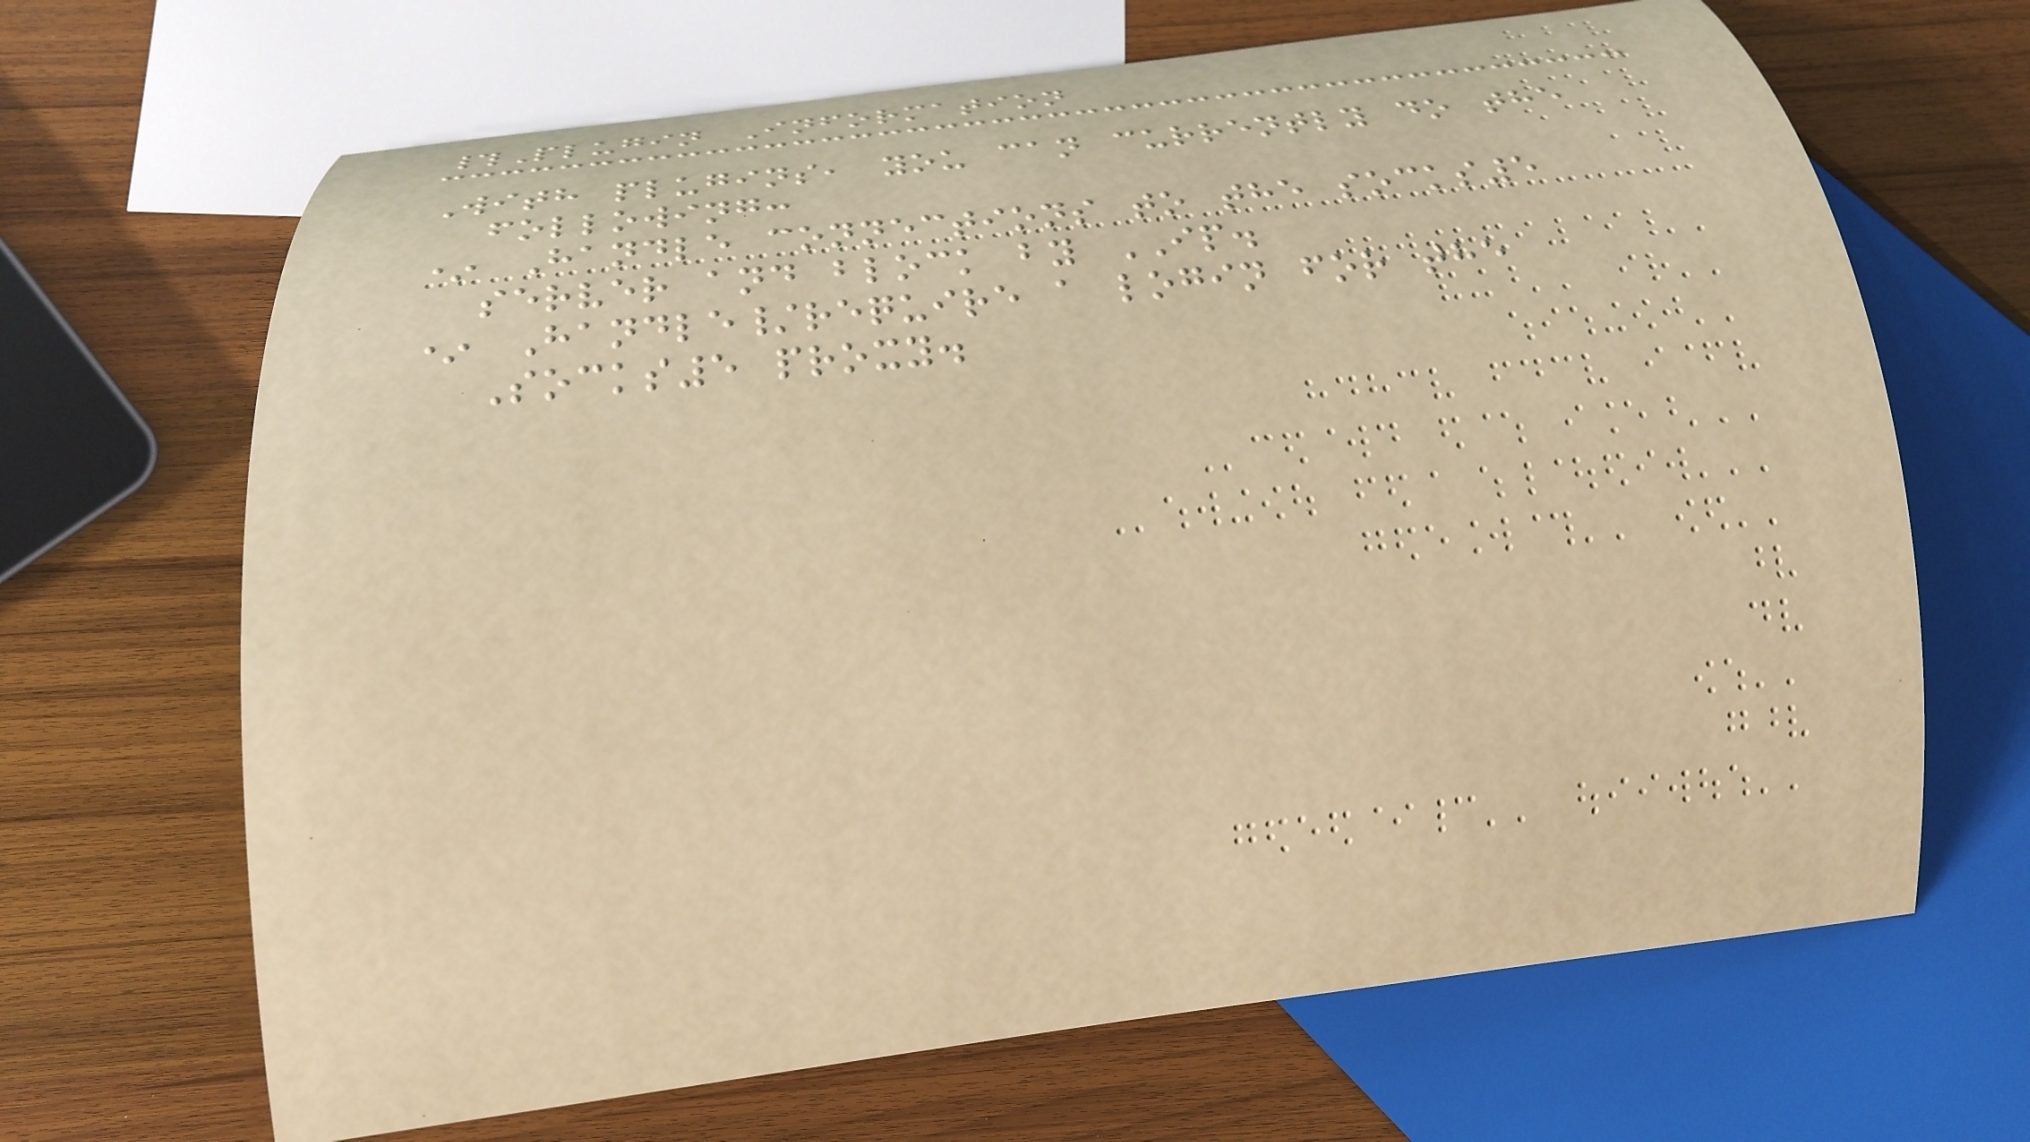#Plugin Information
With plugins, you can currently do the
following:
* Handle connections to the socks5
server and block by IP.
* Handle/require a login for the
Socks5 proxy.
